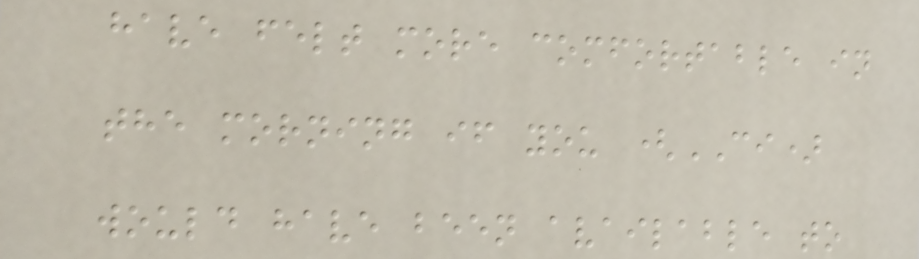have felt more comfortable in
the morning if you (CI)
would have been available to
